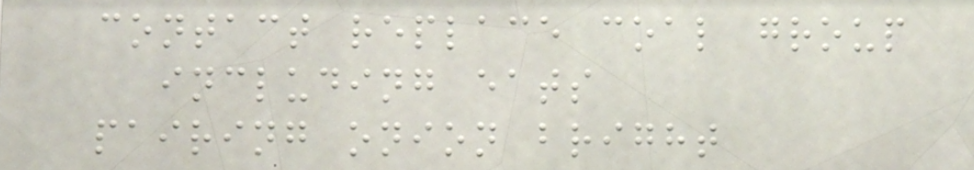contact replace coal group
including eats
pairing onion bright
